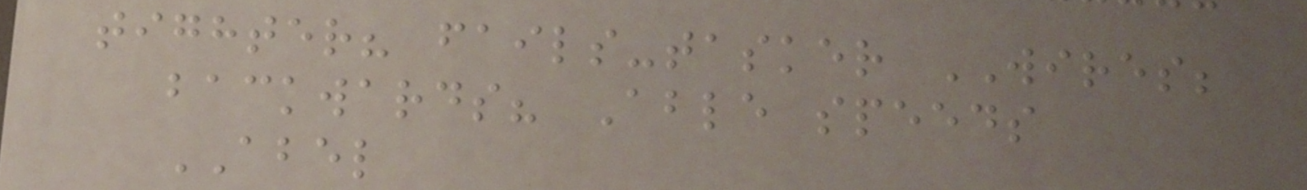tighter? fails-tasker WIRES;
backwards? Able speeds
ABEL
